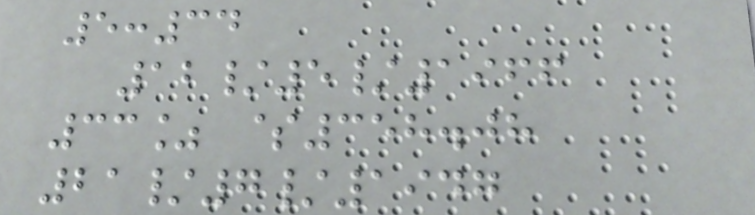5:34
12/5/1966
33% $358.08
21/7/1947
